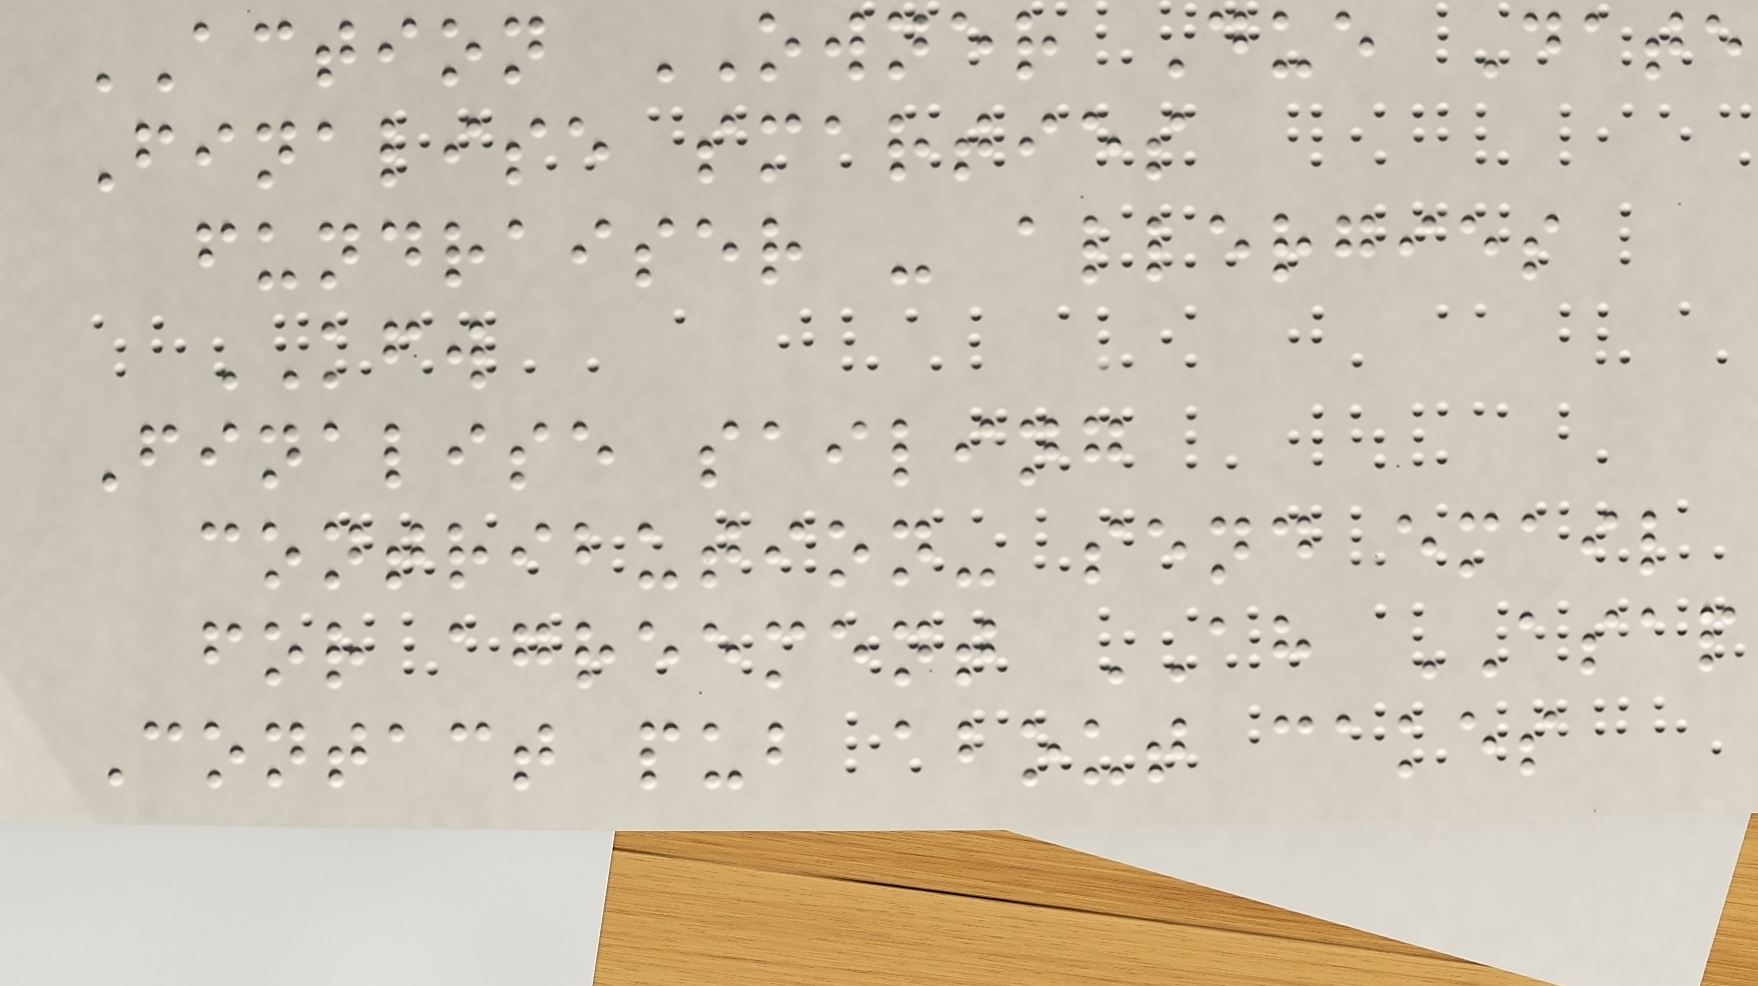ACTION OWNER Due Date
Finalise smarties
fundraiser - allergies
KFW
Finalise sailing
contribution- send email
for agreement AH ASAP
Contact pub about cakes
